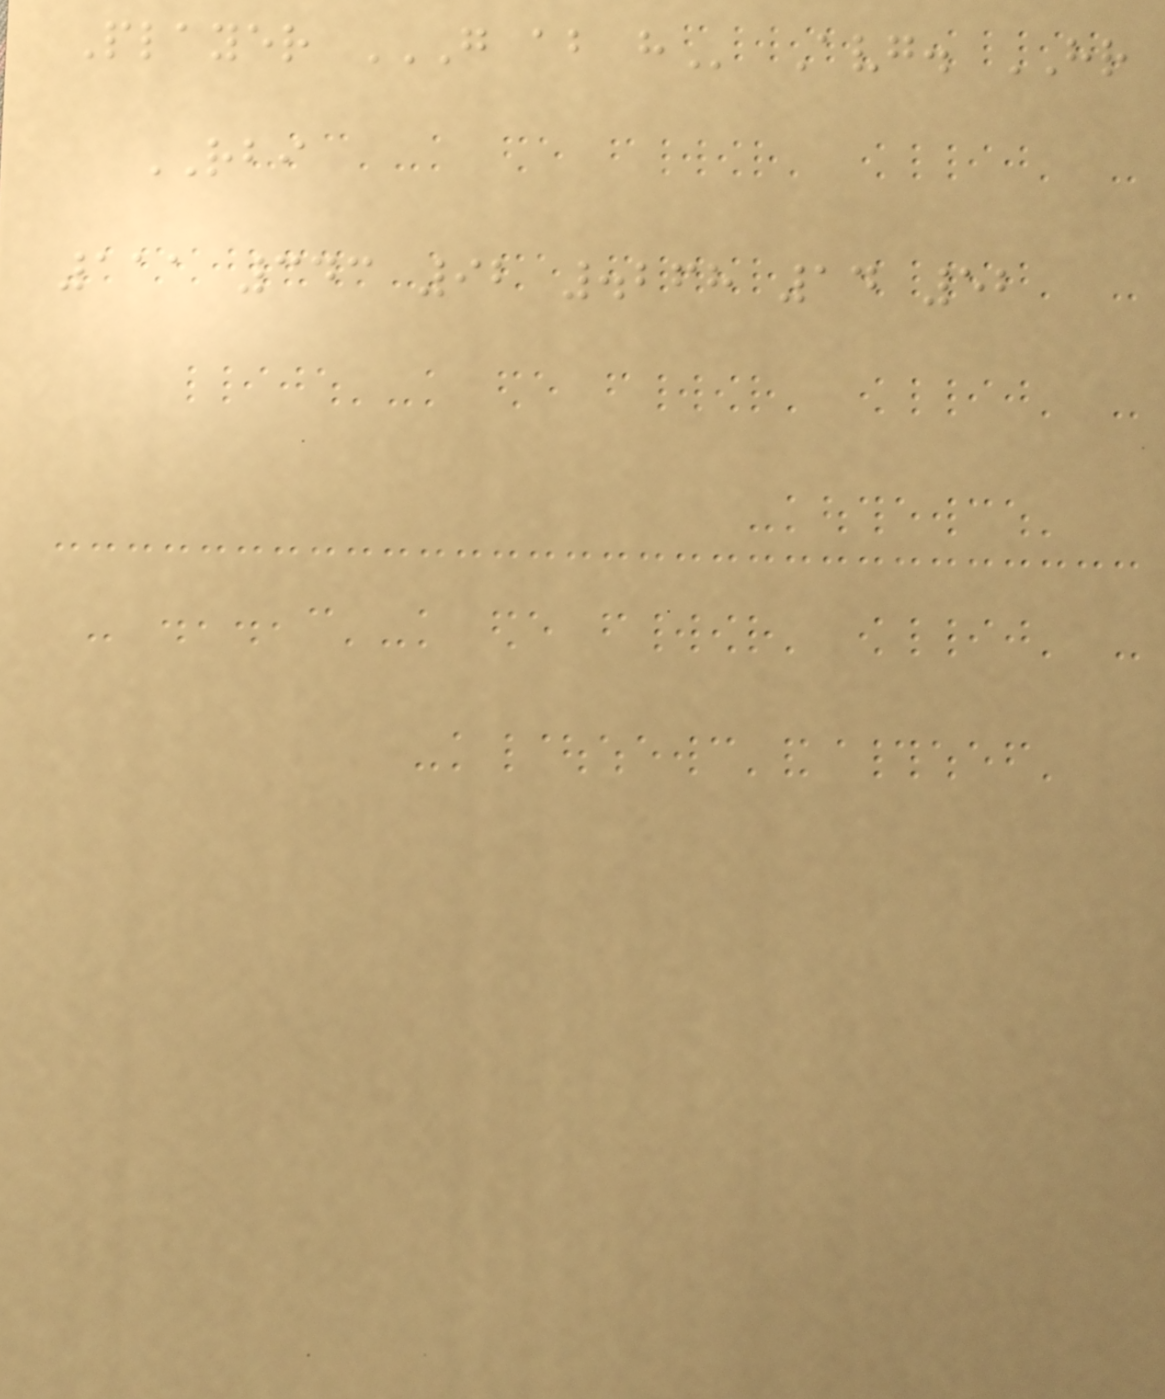Player G AB H Avg. HR
RBI
111 343 92 .268 14 52
